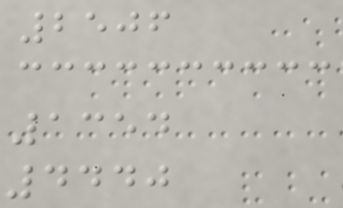2506
1354
4440
